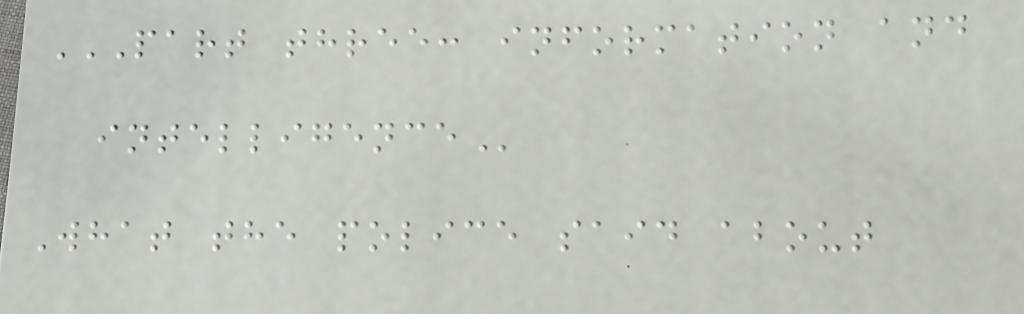PART THREE: INFORMATION AND
INTELLIGENCE
What the police said about
